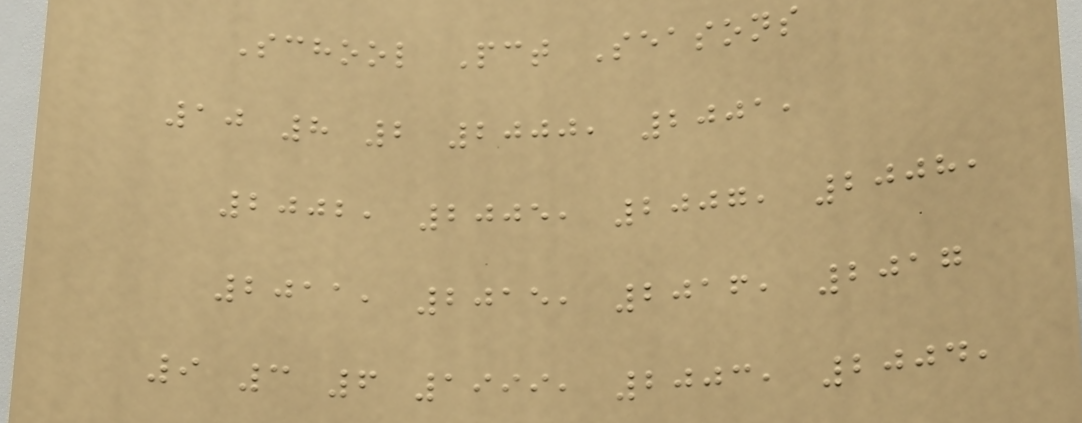School Pct Seasons
10 8 2 2000, 2001,
2002, 2005, 2007, 2008,
2011, 2015, 2016, 2017
9 3 6 1999, 2003, 2004,
